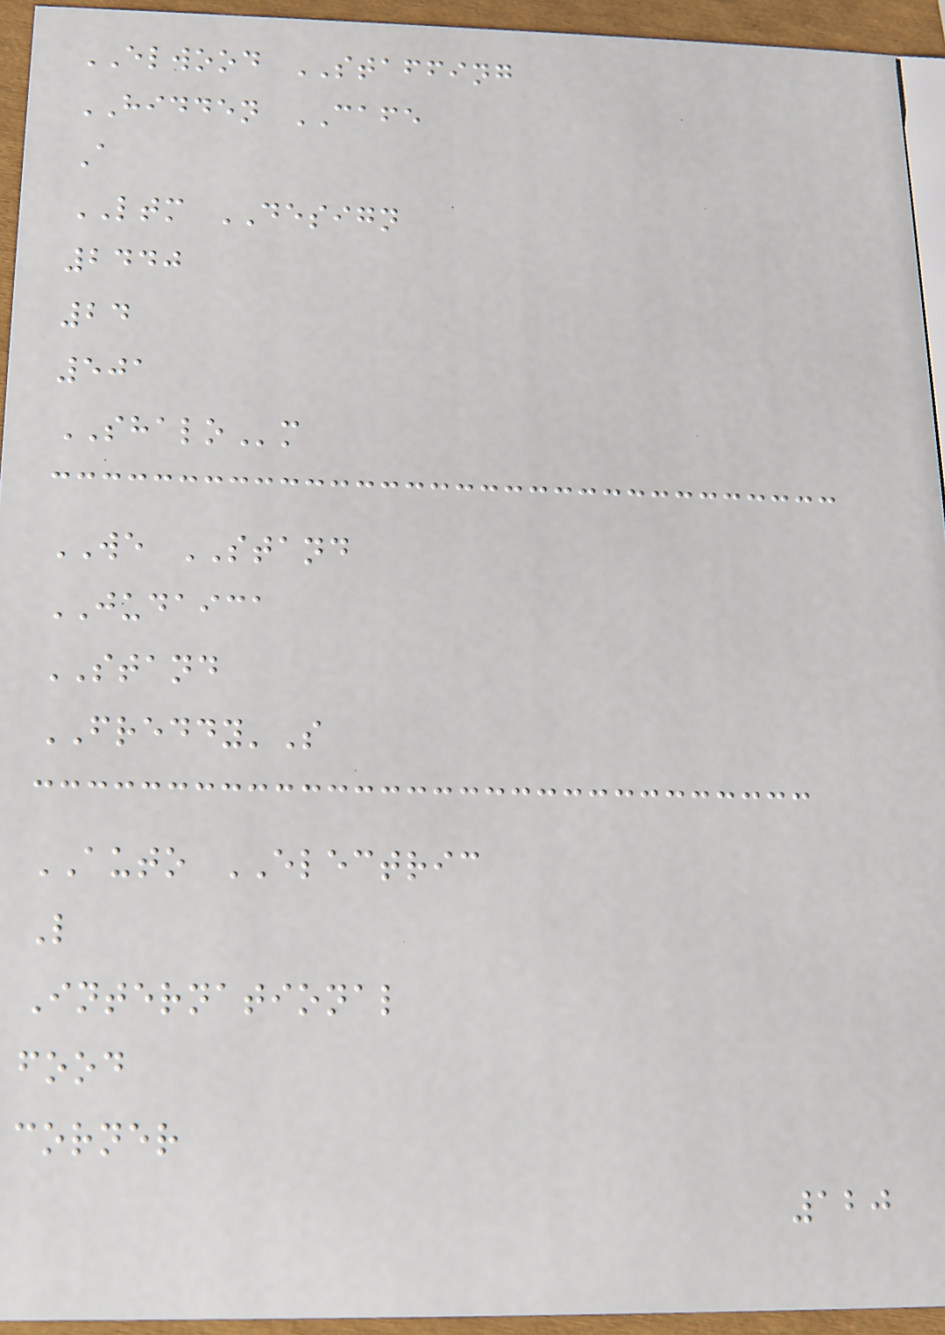ELWOOD STAFFING
HIDDEN CAFE
A
LTM DESIGN
2440
24
501
SHALOm
WE STAND
JUDAICA
STAND
FREDDY'S
AUTO ELECTRIC
L
International
food
corner
120
